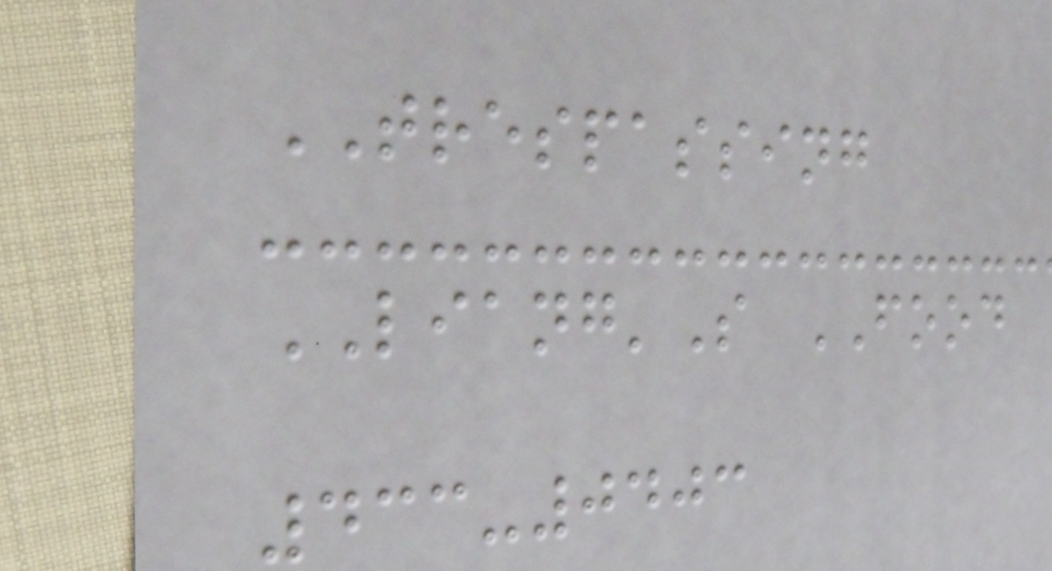TRESPASSING
LIANG'S FOOD
433-0403
